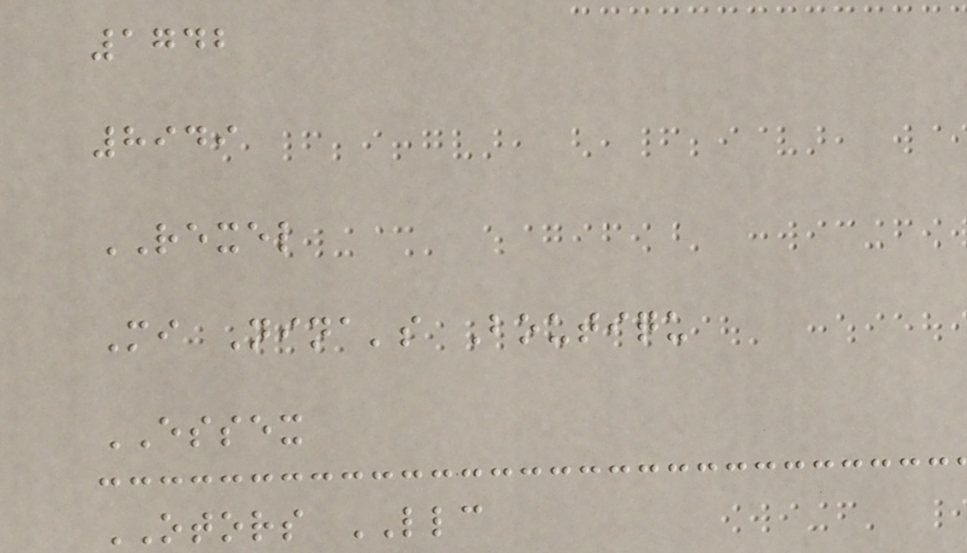1742
8949
REXEL
Mi Nina's Boutiqu
ESSEX
OTORS LLC
